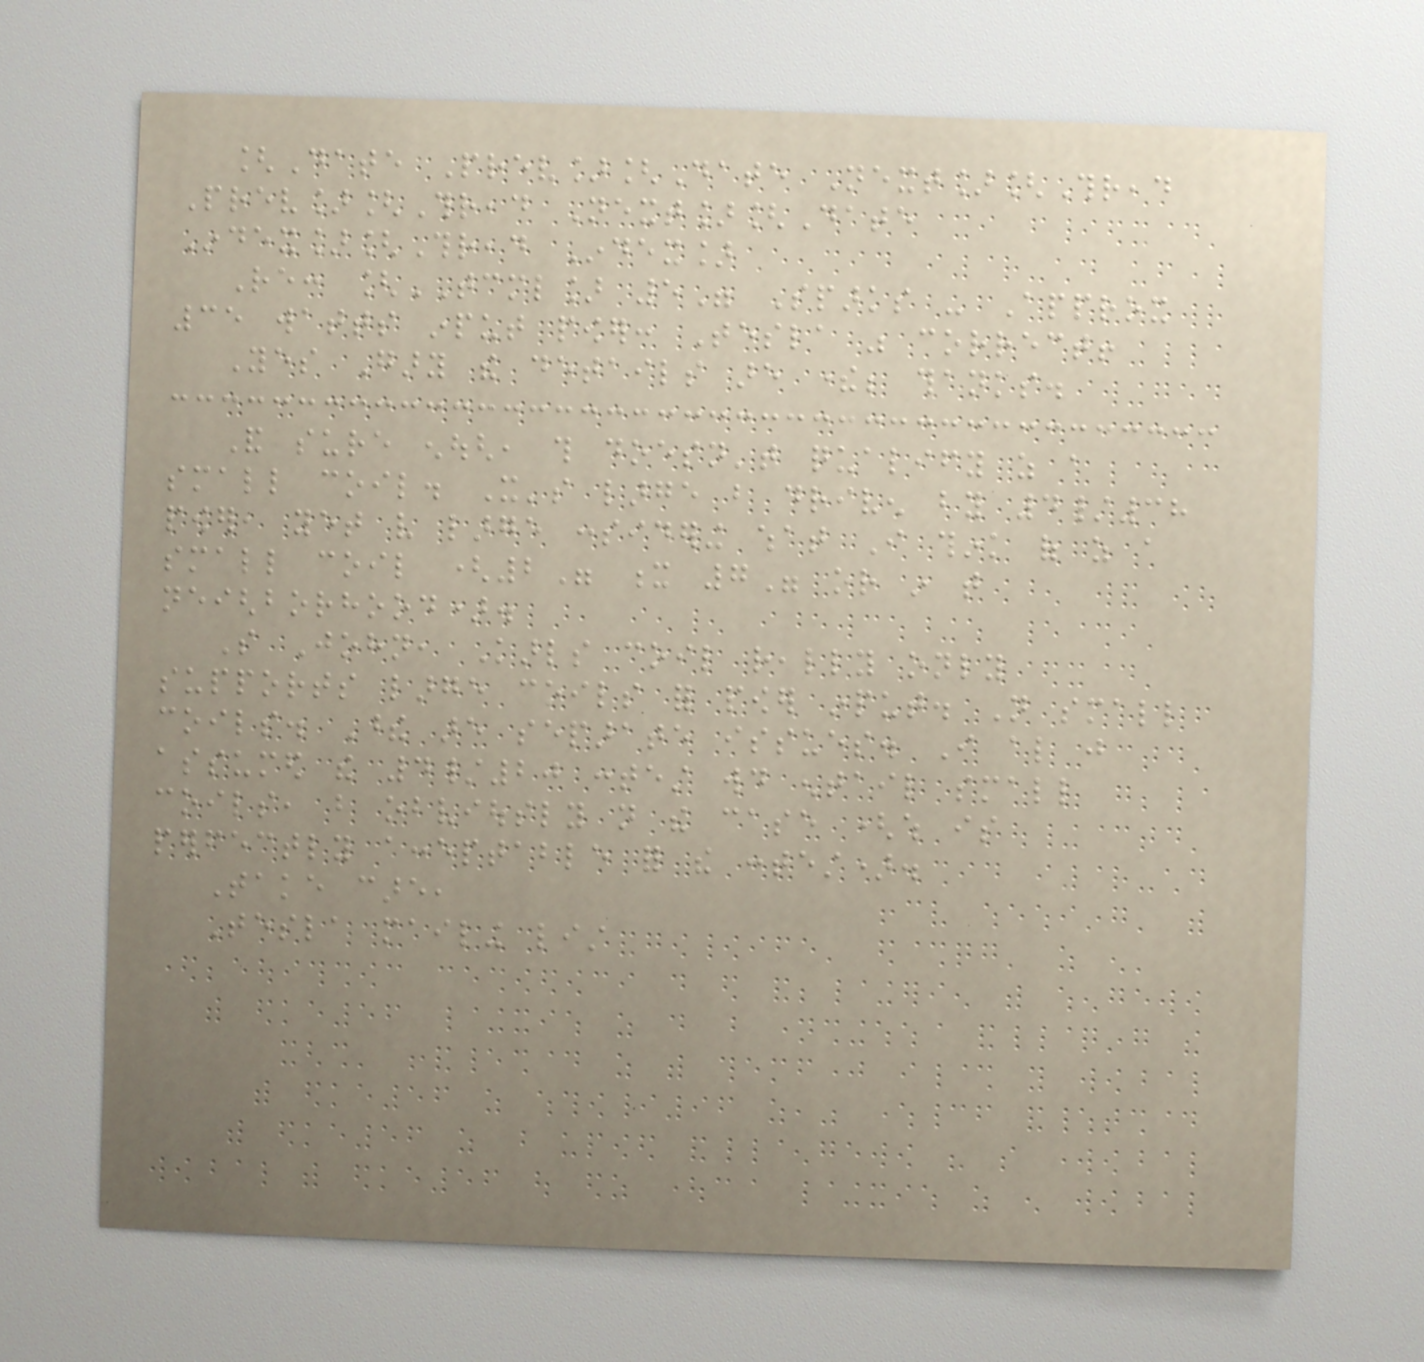[Date Prev][Date Next][Thread
Prev][Thread Next][Date
Index][Thread Index]
Re: [TCML] 5" Sparks - Approx
35 watts input power: Tesla was correct!
Yes Gary the details are there; thanks.
And sure enough, this doesn't qualify as a
small coil. It's large but driven by 4/38
power, yet very large considering what I think of as a
small coil (2" x 7" or in that
neighborhood).
So John, Karls coil really only
supports large coils for power input. Not small
coils. These are separate issues. I also just
assumed the 4/20 contest would entail small
coils, but obviously not the case (which is
perfectly acceptable for the contest).
Take care,
Tesla mailing list
